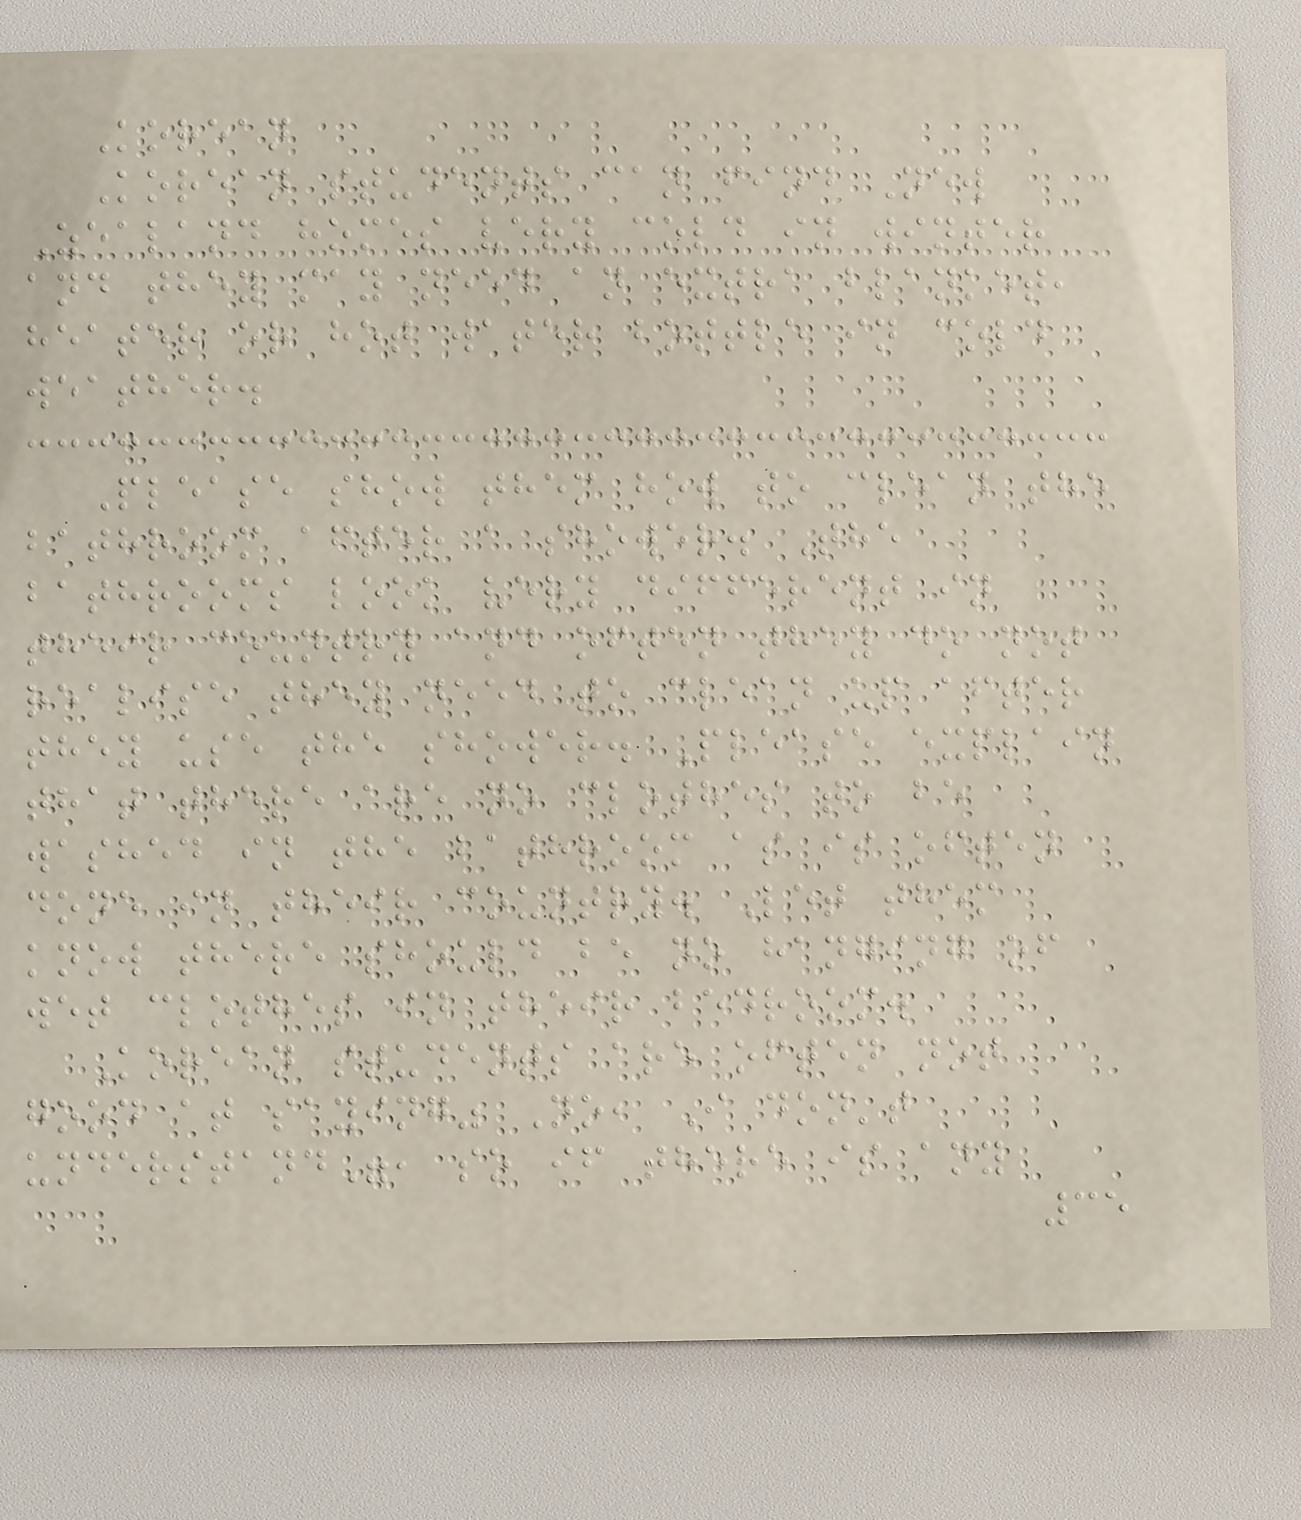Korean
Korean students can find New
Zealand homes very cold in winter
and they may need an extra blanket,
heater or hot water bottle in cold
weather.
Please show them how to clean the
bathroom after a shower. The
bathrooms look very different in
their country and often they do not
realise they need to clean up after
they use the shower. Please explain
that there are no clothes to be
washed in the bathroom as is often
done in their country. Let them
know there should be no hanging of
wet clothes in their bedroom.
Korean students are often not
good at saying" No, I don't
understand", so if there is any
35
